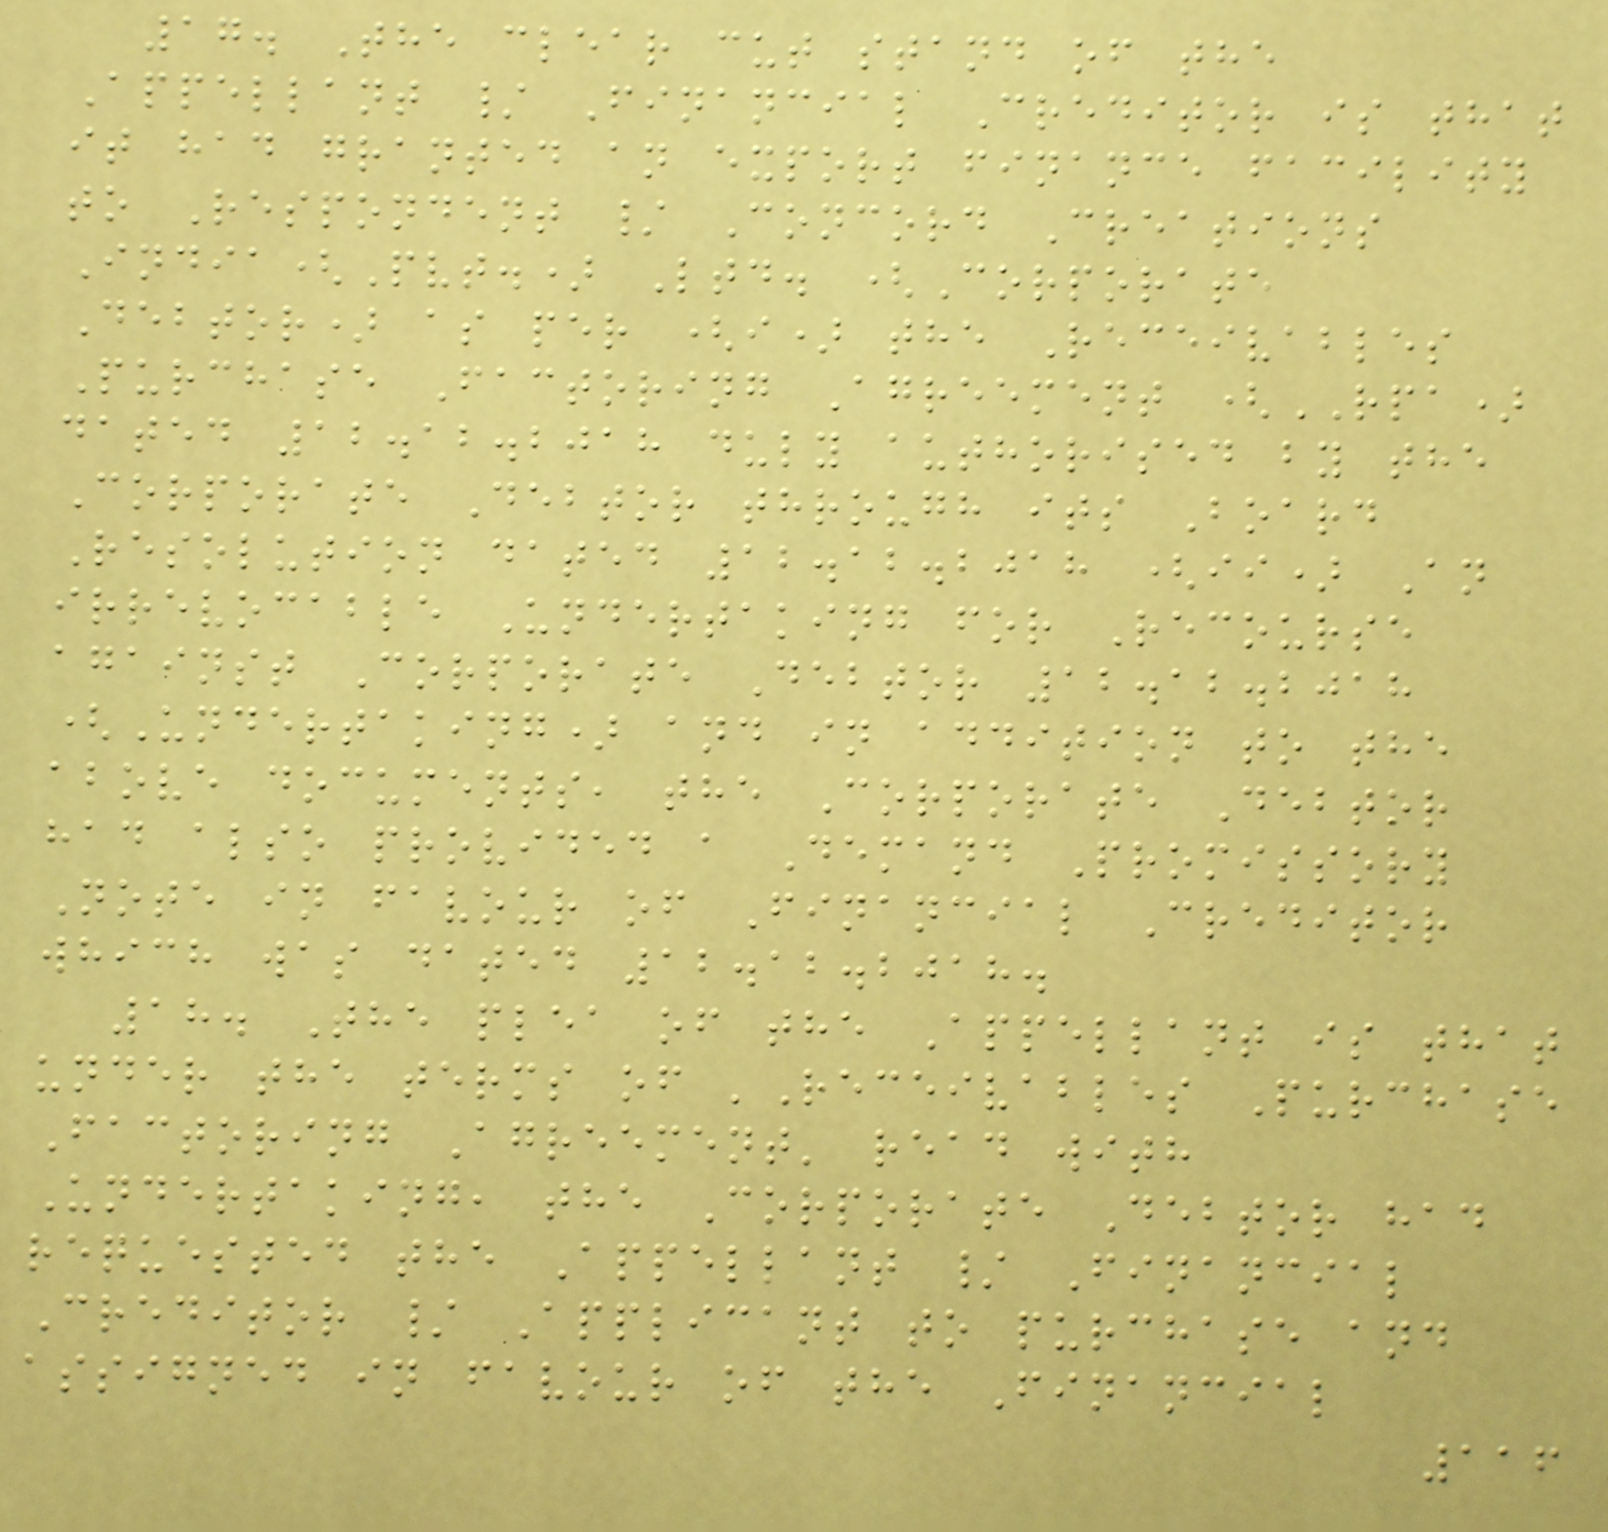17. The clear cut stand of the
Appellant / Financial Creditor is that
it had granted an export finance facility
to Respondent / Concord Creations
India(Pvt.) Ltd. (Corporate
Debtor) as per (i) the Receivables
Purchase Factoring Agreement (RPA)
dated 12.12.2018 duly authorised by the
Corporate Debtor through its Board
Resolution dated 12.12.2018 (ii) An
irrevocable Undertaking for Recourse
against Corporate Debtor 12.12.2018
(Undertaking) and in addition to the
above documents, the Corporate Debtor
had also provided a Demand Promissory
Note in favour of Financial Creditor
which was dated 12.12.2018.
18. The plea of the Appellant is that
under the terms of 'Receivables Purchase
Factoring Agreement' read with
Undertaking, the Corporate Debtor had
requested the Appellant / Financial
Creditor / Applicant to purchase and
assigned in favour of the Financial
116
